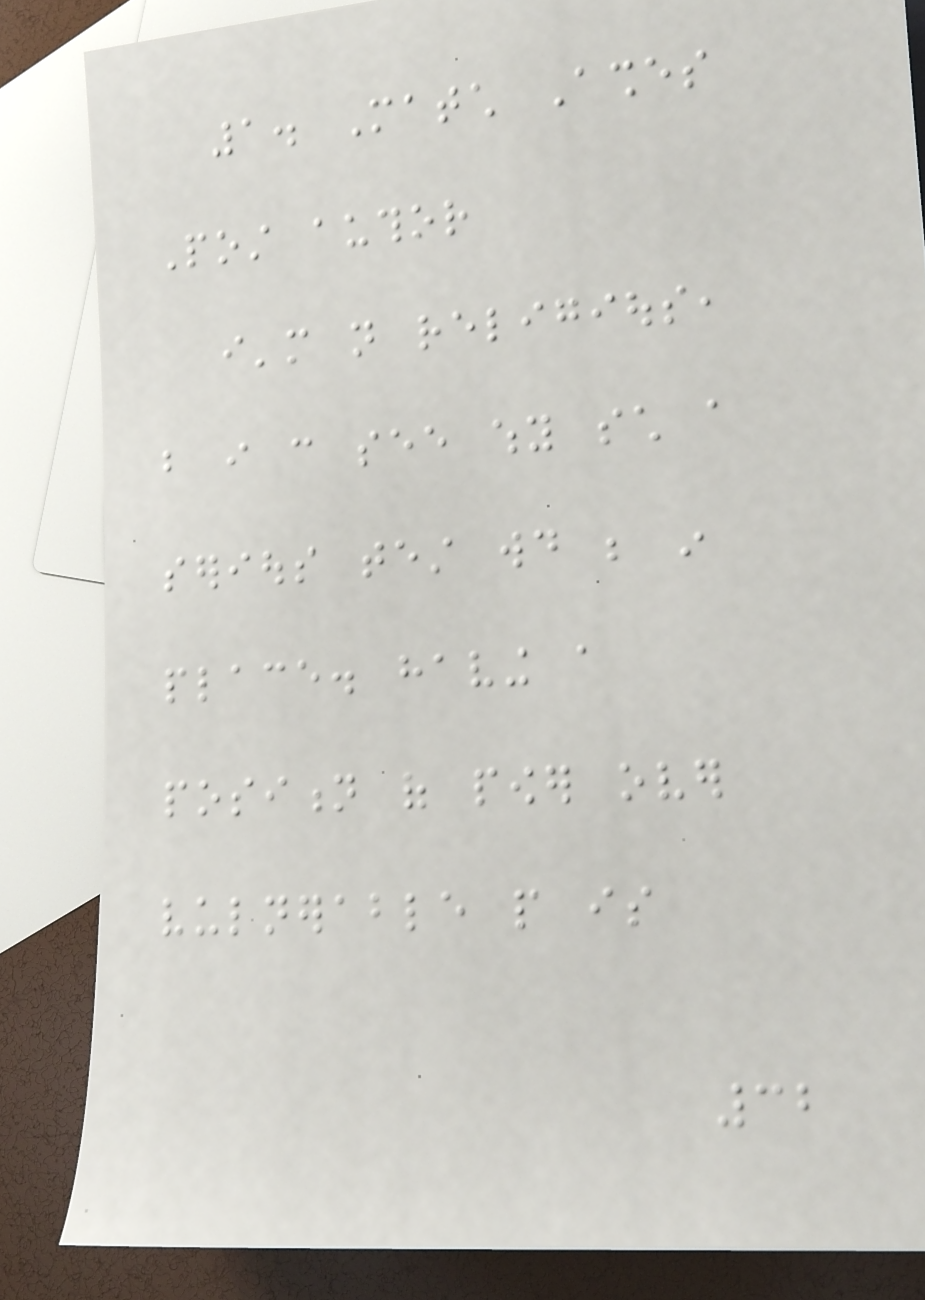1. Match Ashes
Post author
i'm not religious,
but i can see why such a
serious test would be in
place. having a
position of power over
vulnerable people is
32
